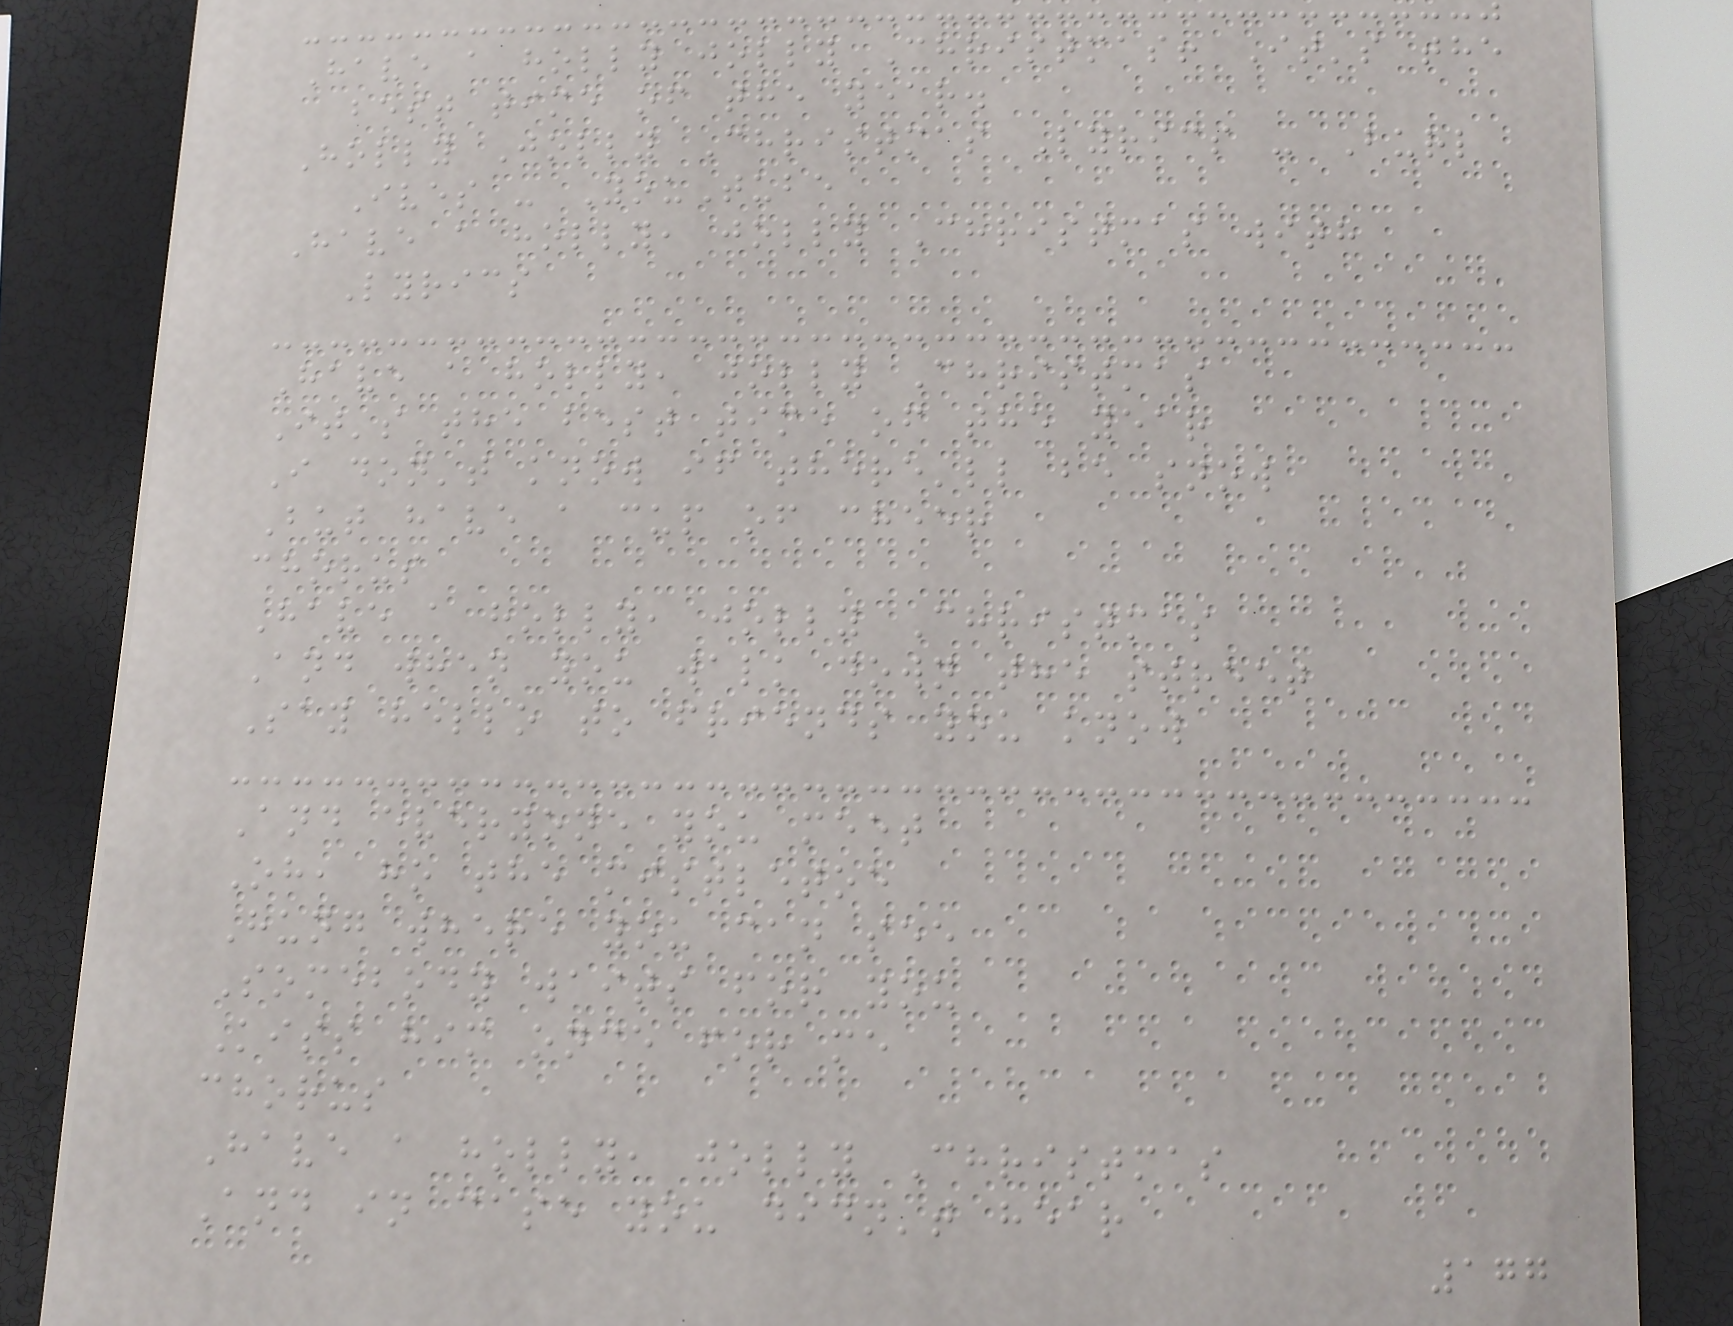Have a holly jolly Christmas! It's the
best time of the year.
Holly Jolly Christmas Lyrics - Burl
Ives - YouTube
Have a holly, jolly Christmas with
Lyrics
Have a holly, jolly Christmas
It's the best time of the year
I don't know if there'll be snow
But have a cup of cheer
chorus
Have a holly, jolly Christmas
And when you walk down the street
Say hello to friends you know
And everyone you meet
Oh, ho the mistletoe
Hung where you can see
Somebody waits for you
Kiss him once for me
chorus
Have a holly, jolly Christmas
And in case you didn't hear
177
